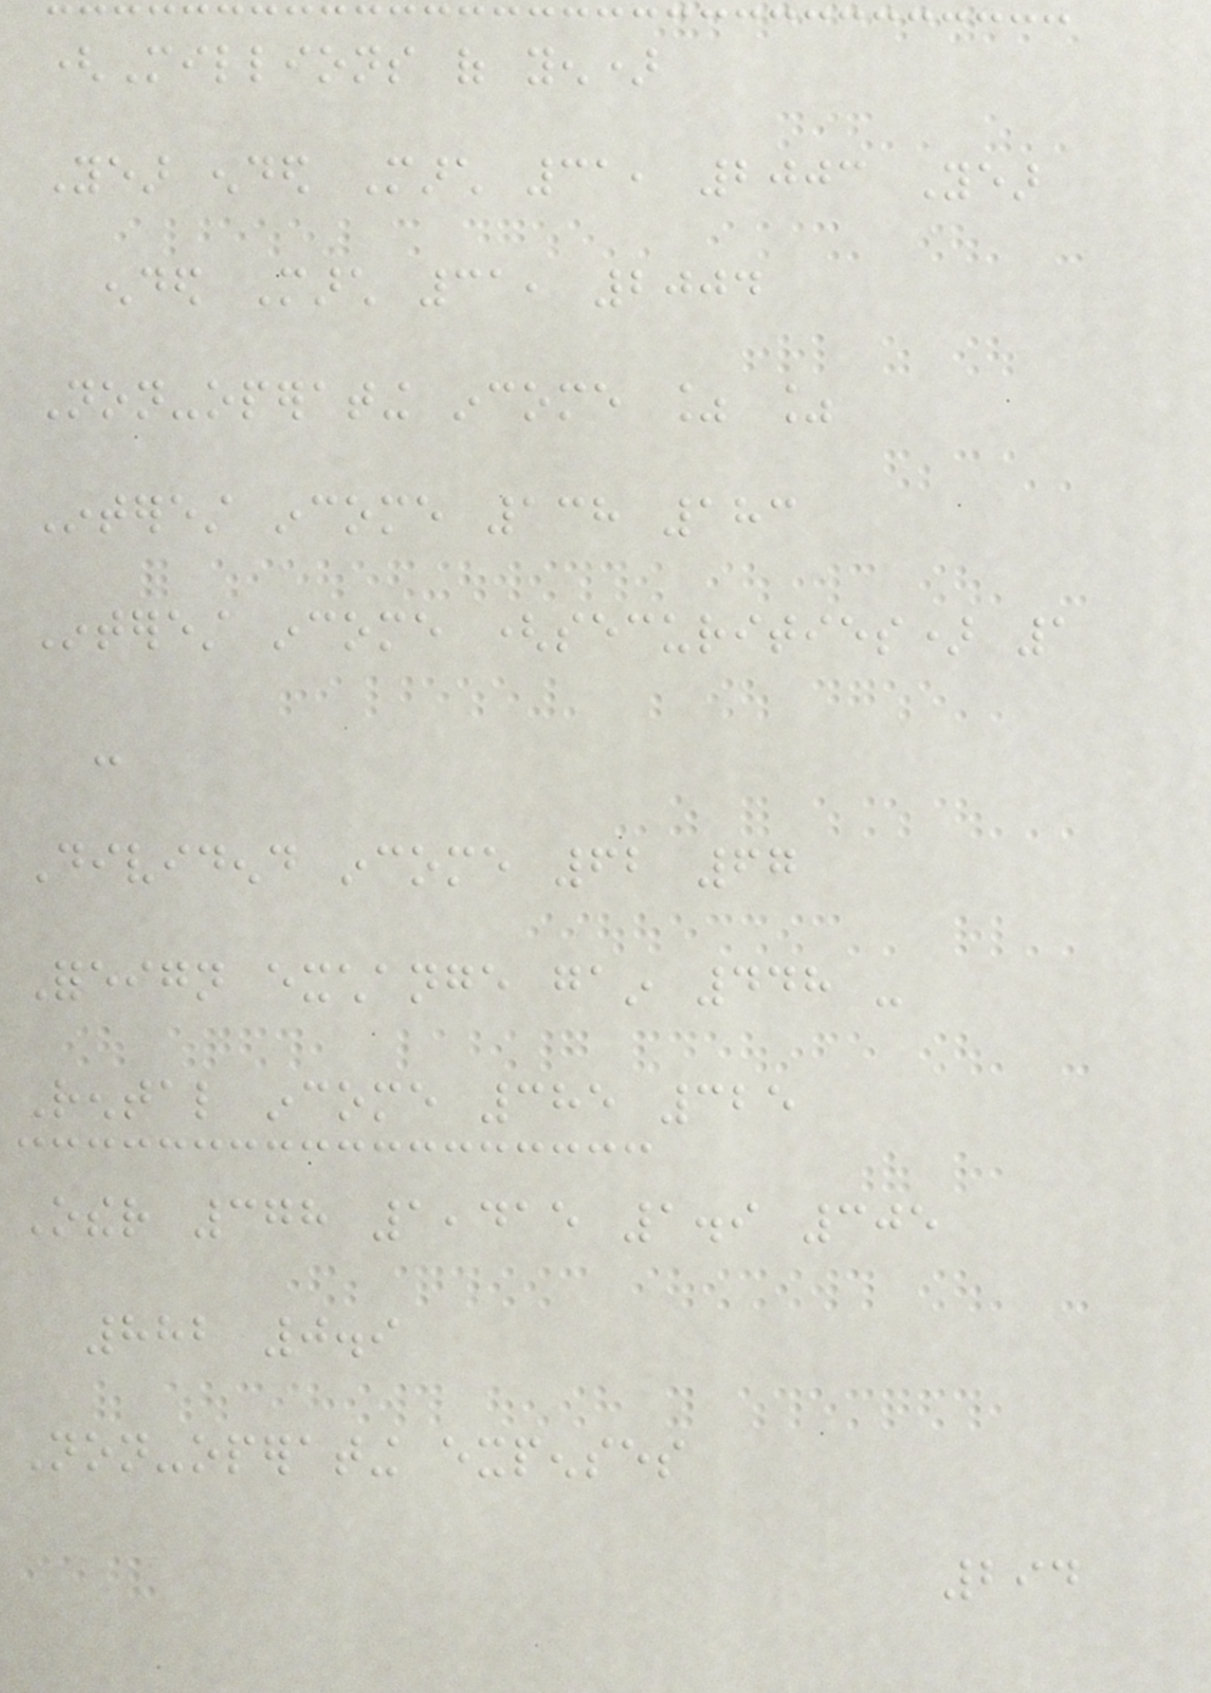(Millions of yen)
Year ended March 31, 2003 Year
ended March 31, 2004
Non-operating income % %
Interest income 138 183
Interest income (securities) 1
-
Dividend income 62 67
Foreign exchange gain 448 -
Rental income 385 325
Other 378 1,415 1.9 305
882 0.9
Non-operating expenses
294
